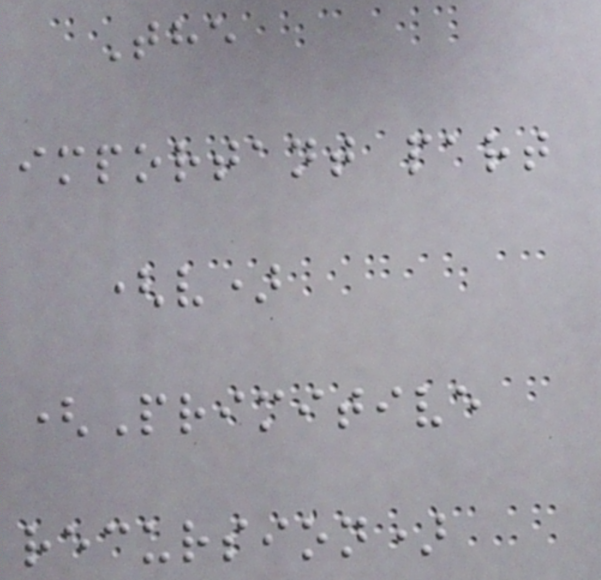The
important part
(v)
(Primitive
recursion)
